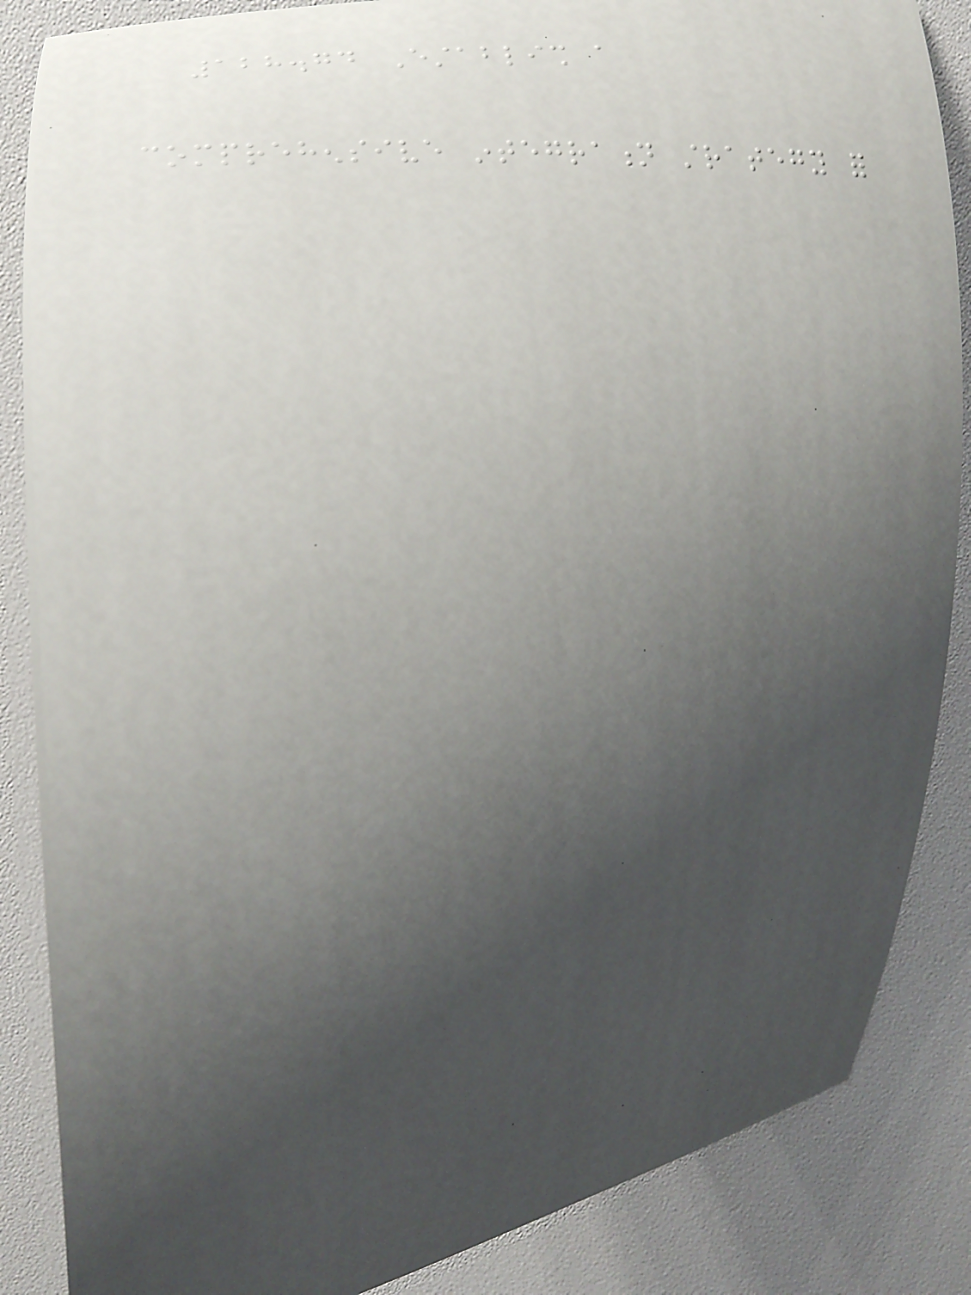128.74 Establish a
comprehensive integration strategy for
